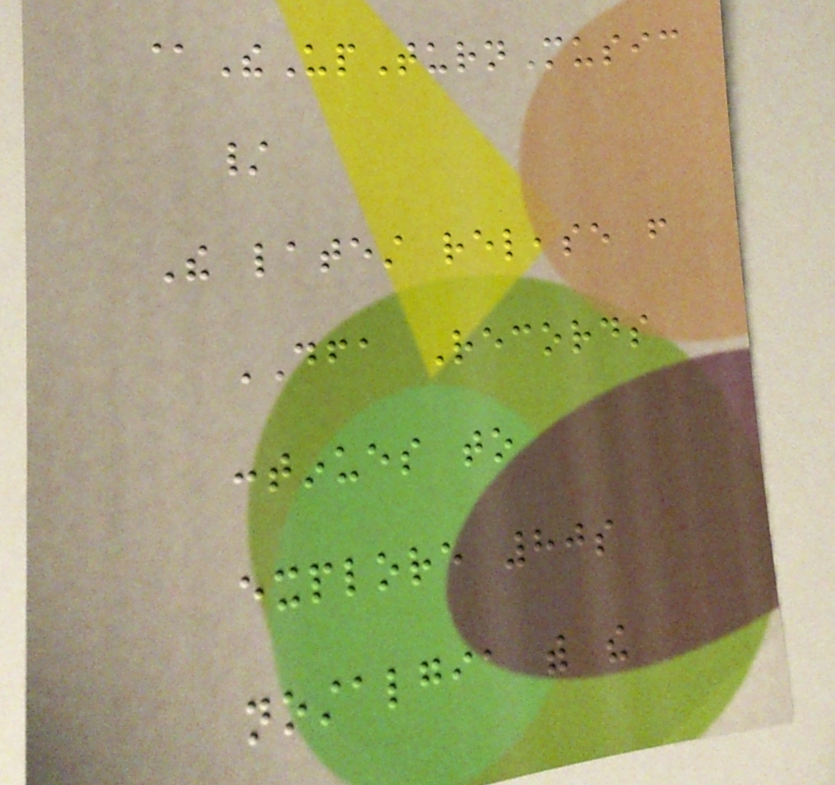@TheUpTurnMusic
/
The latest release from
DFA Records
continues to
explore 80s
nostalgia with the
